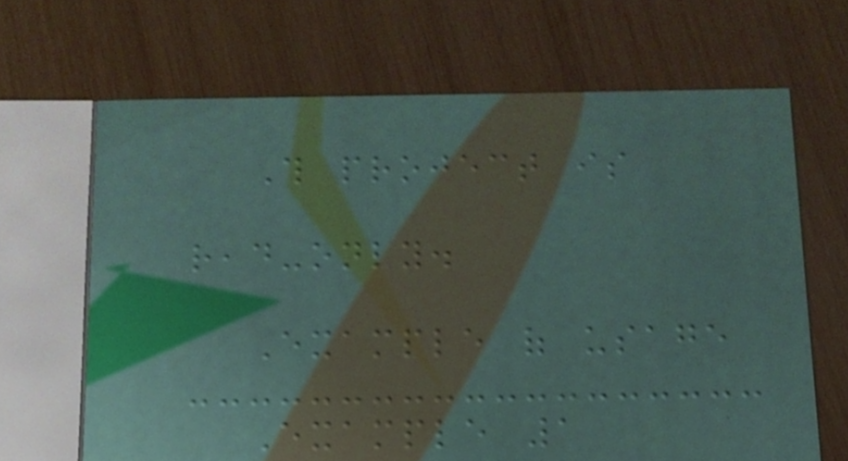This project is
read-only.
Example of usage
Example 1
